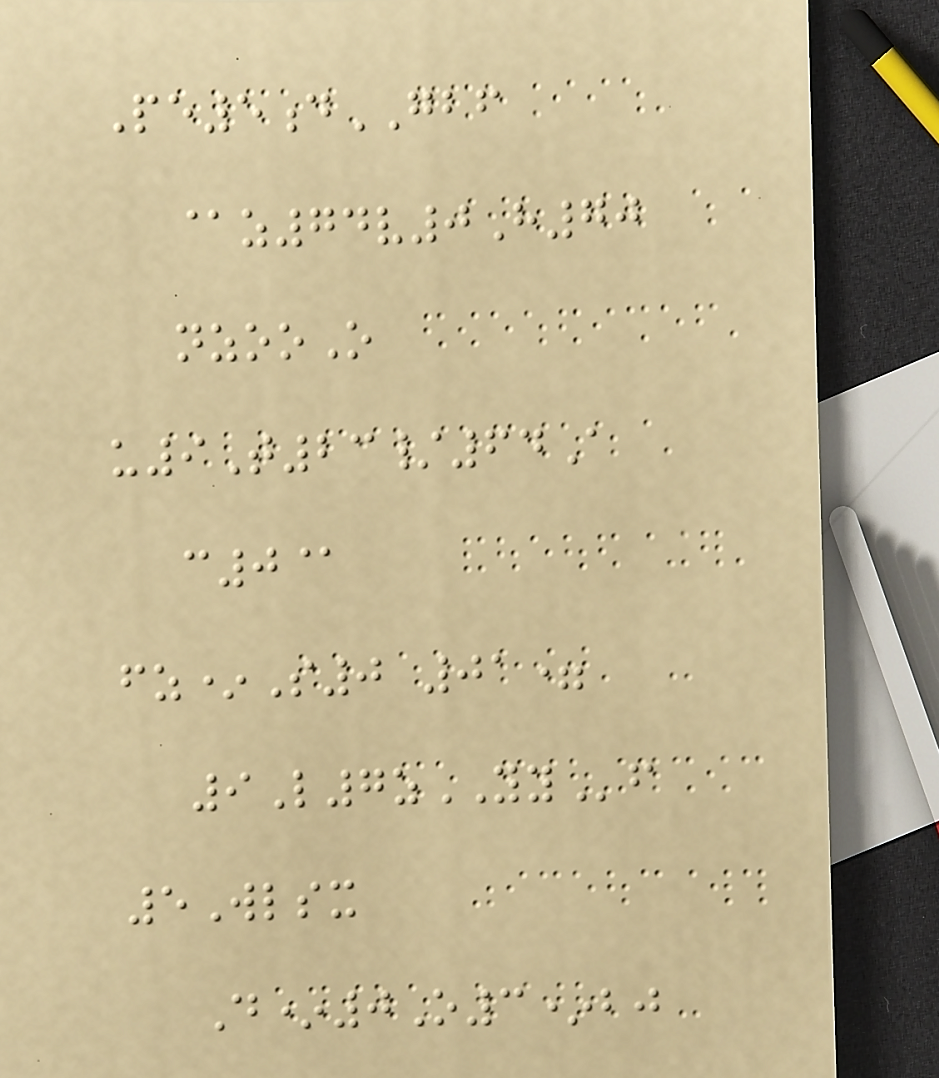Pe5dGBF
@z74v0H70
nzooO
u9T23/64A
c0@
fz*S0 01=
9L7zYYf
5Wlsx
D*0O3*bj
